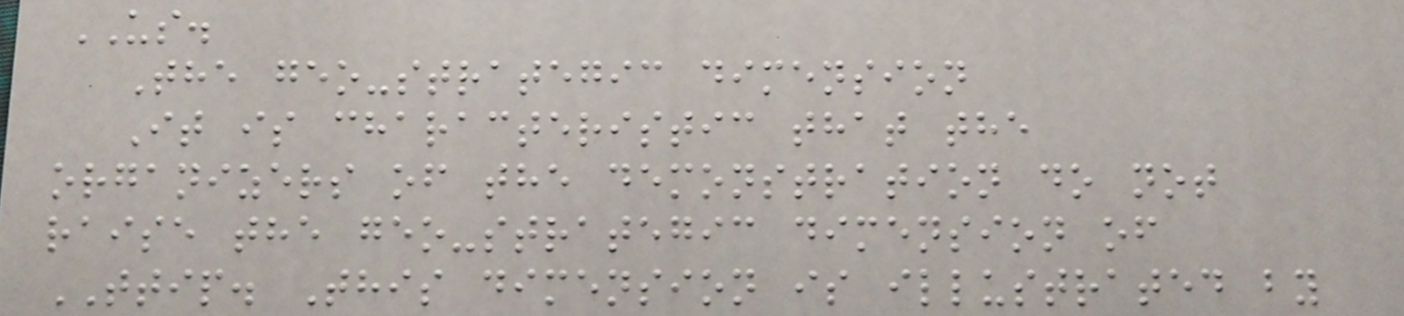US.
The geo-strategic dimension
It is characteristic that the
organizers of the demonstration do not
raise the geo-strategic dimension of
TTIP. This dimension is illustrated by
